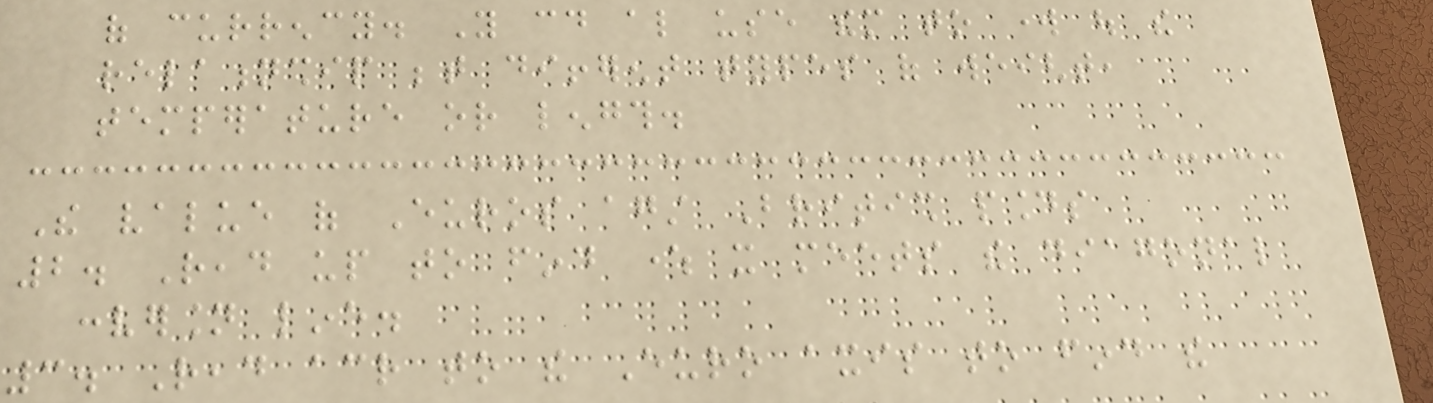of currency. You could also use them to work out the
relationship between different types of weight,
temperature or length.
The value of Euros against British pounds
2. Read up to find where it meets the diagonal
conversion line.
3. Read across to the Euro axis to find the
